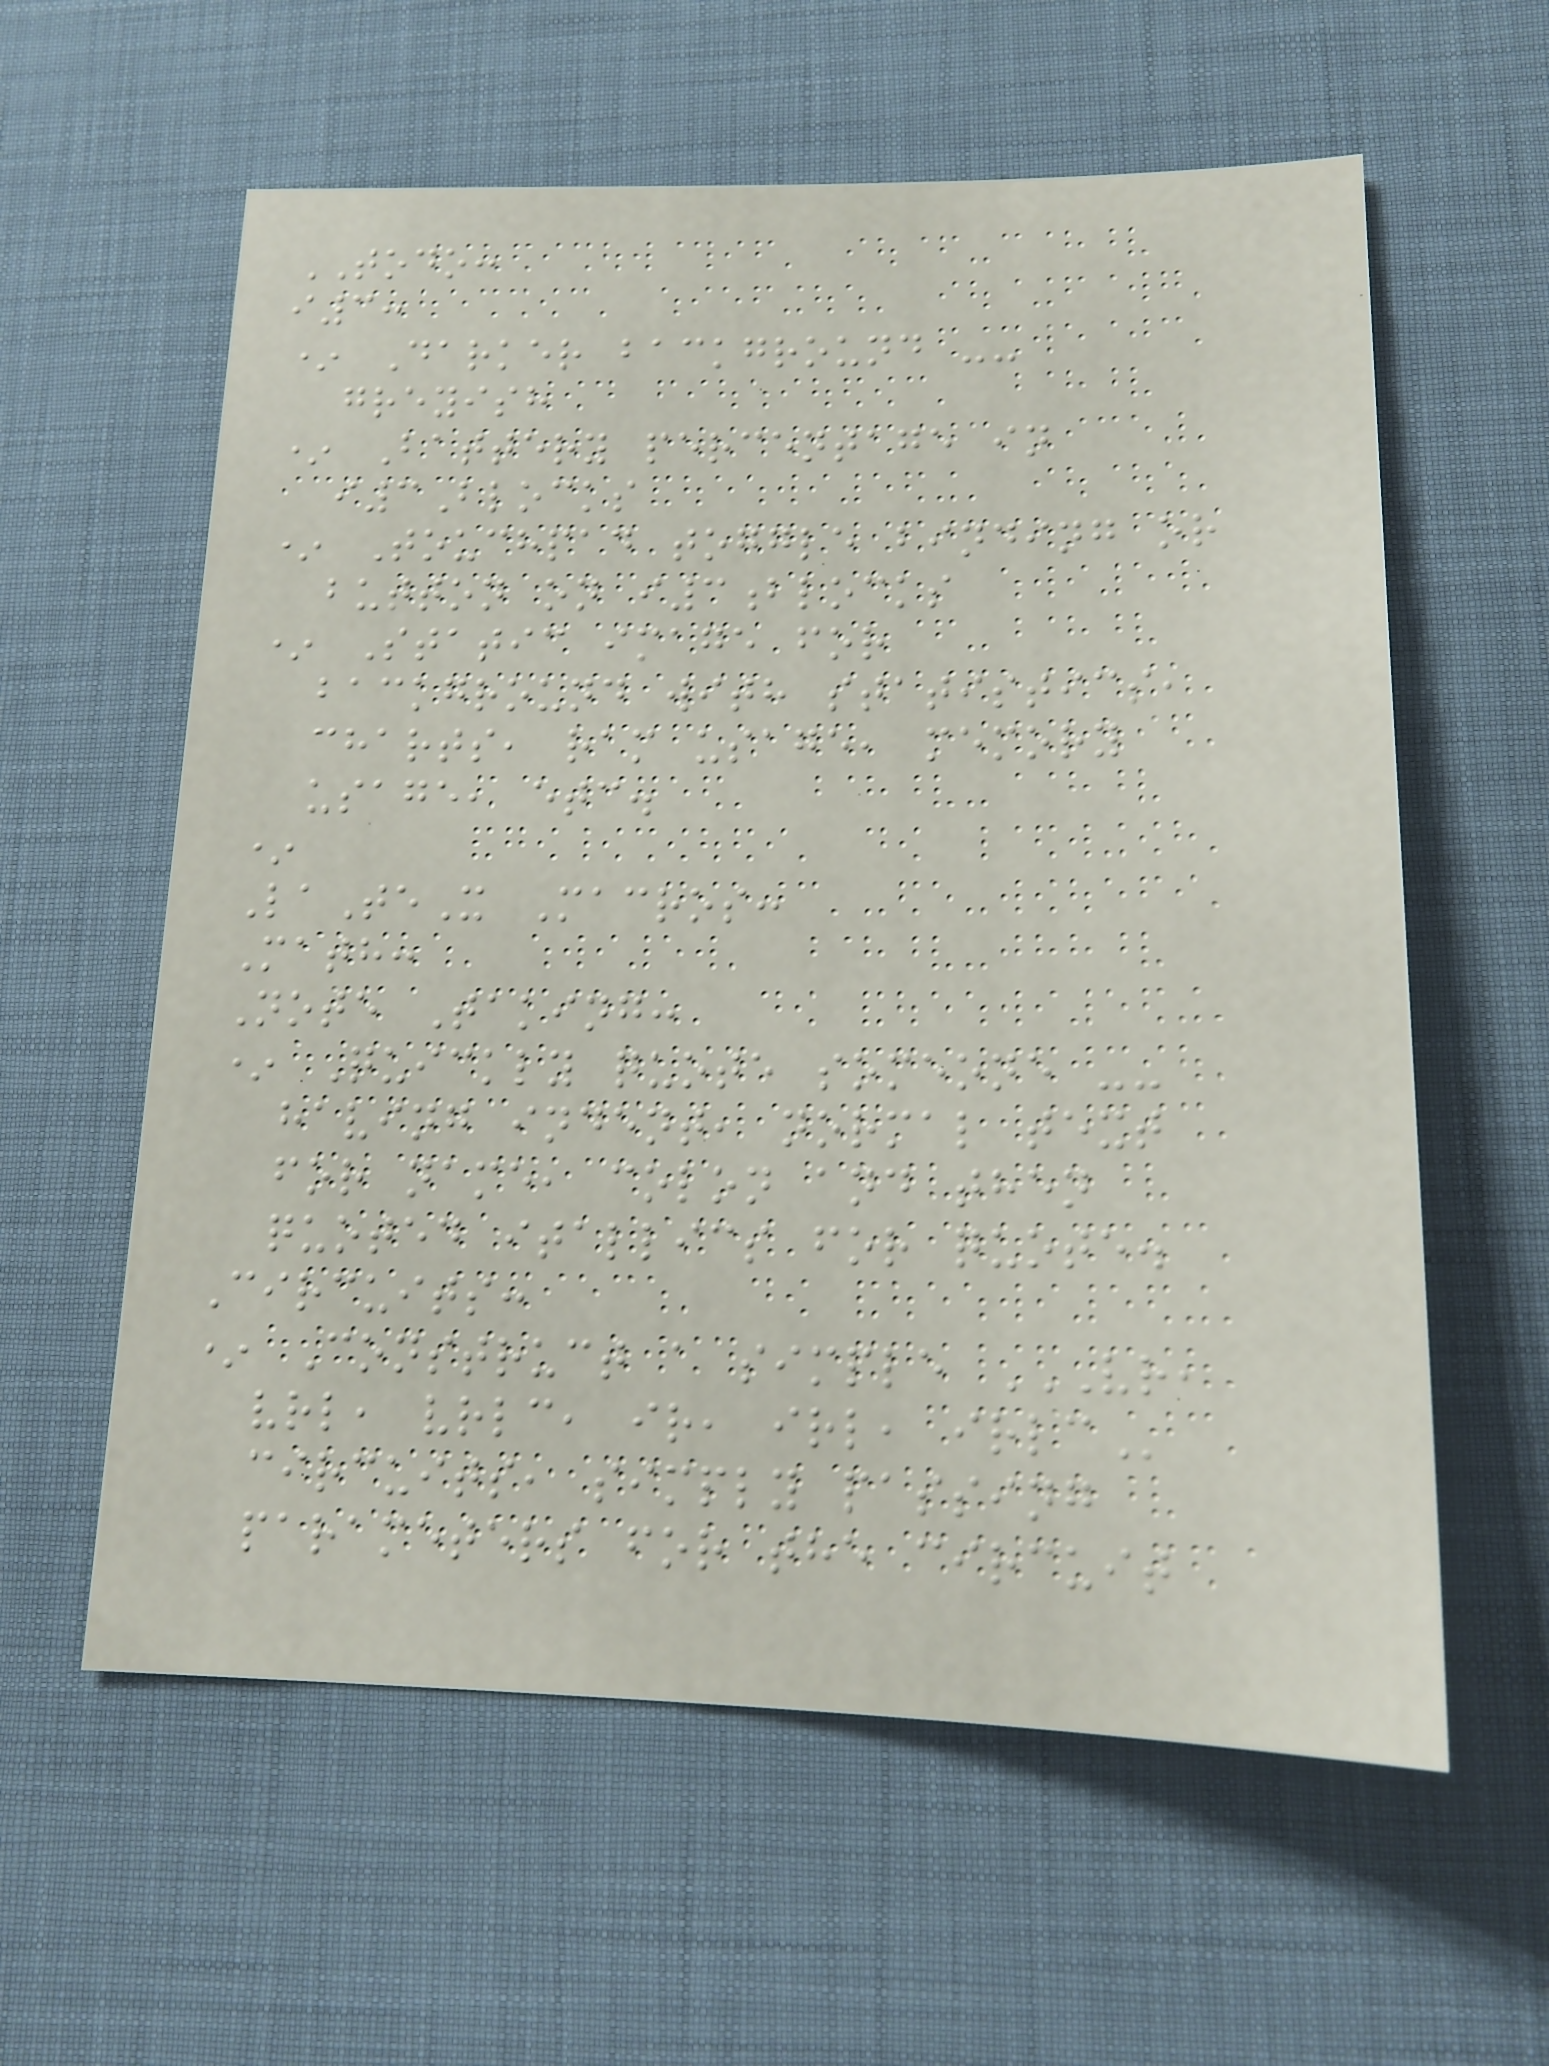TODO:
i3:
* Darker background --
greyish
* Battery percentage in
i3Blocks
* Touchpad toggle binding or
button on i3blocks
* Static image for
background with statistics,
charts, ram usage, memory
usage, etc.
*
LaTeX Macros:
Math:
Note Taking:
* Quickly quote someone --
having indent, normal text
for name, colon and then
quoted itallics for quote.
Circuits:
* Construct a simple VR,
VRL, VRLC, IR, IRL, IRLC
circuits, simply passing
parameters for the circuit
